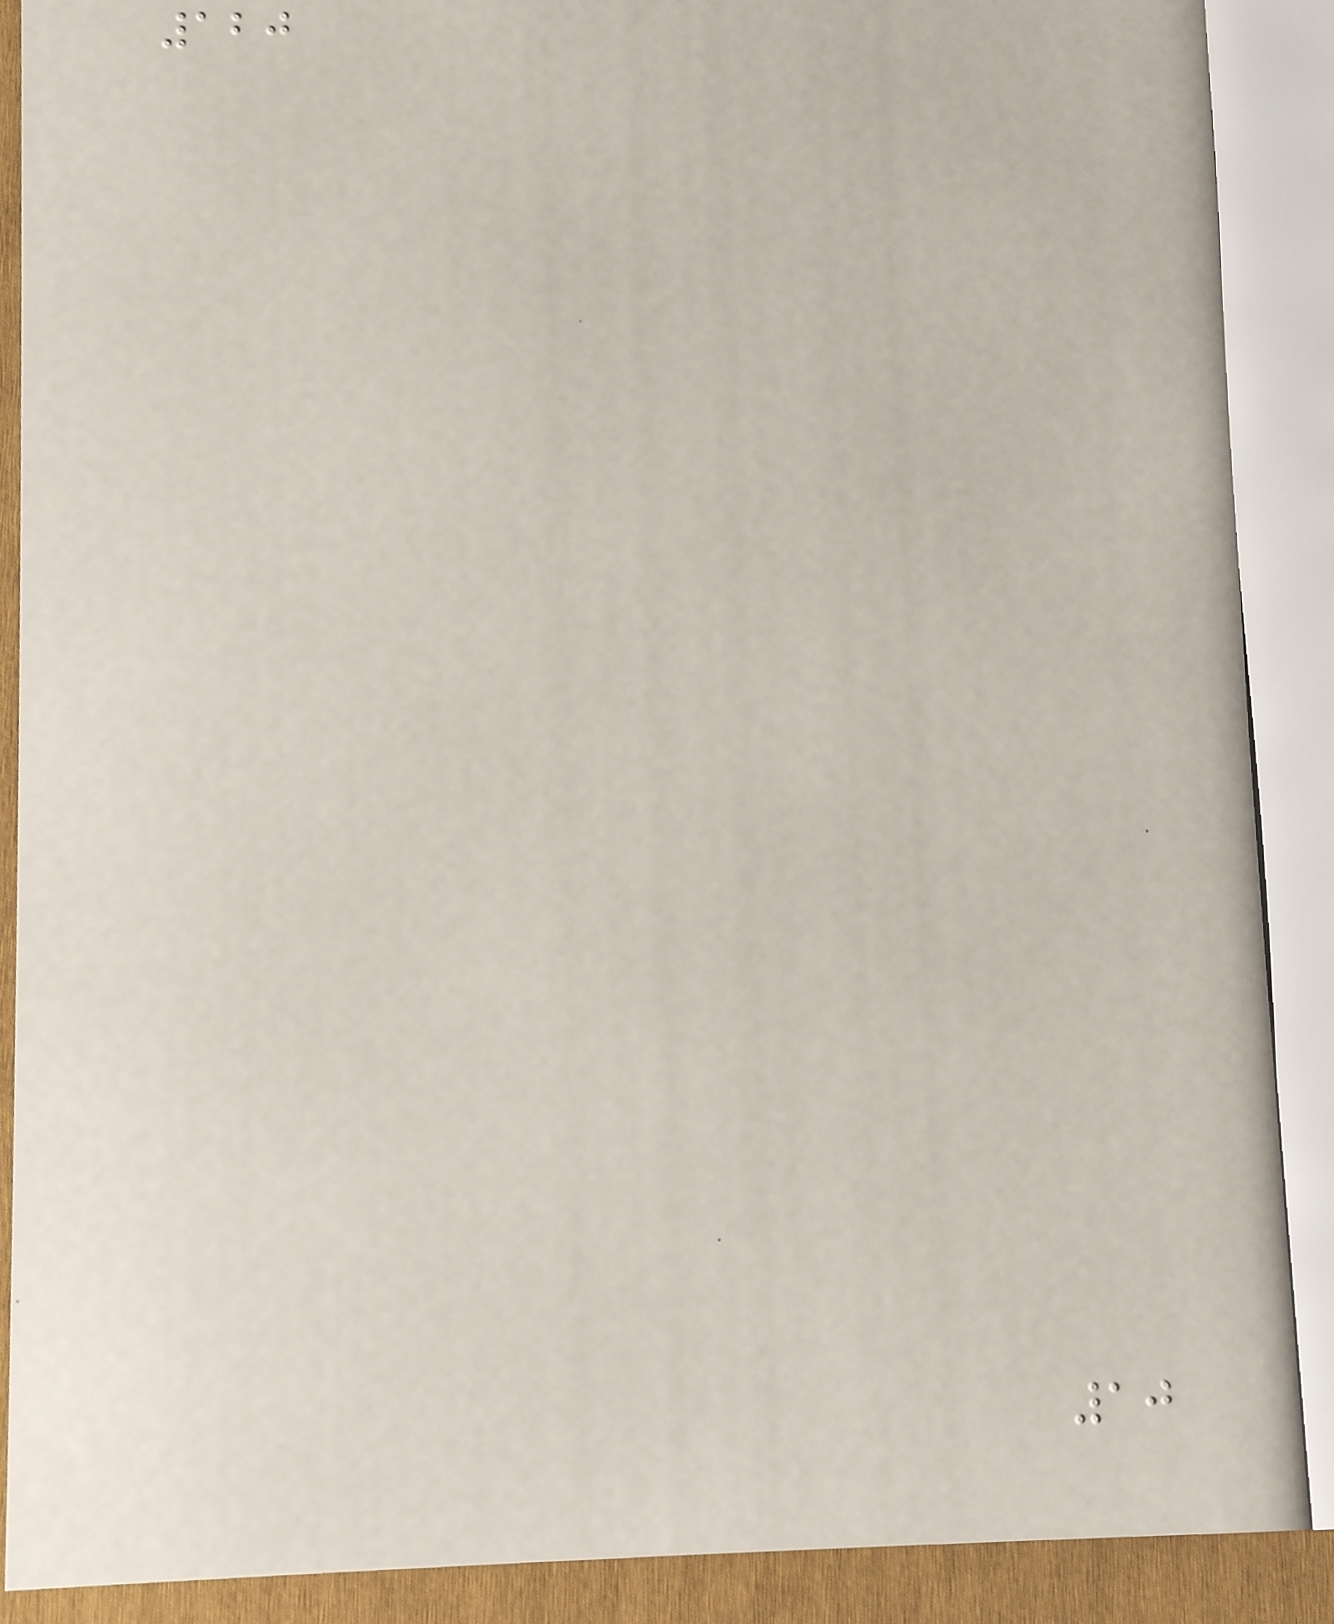120
10
